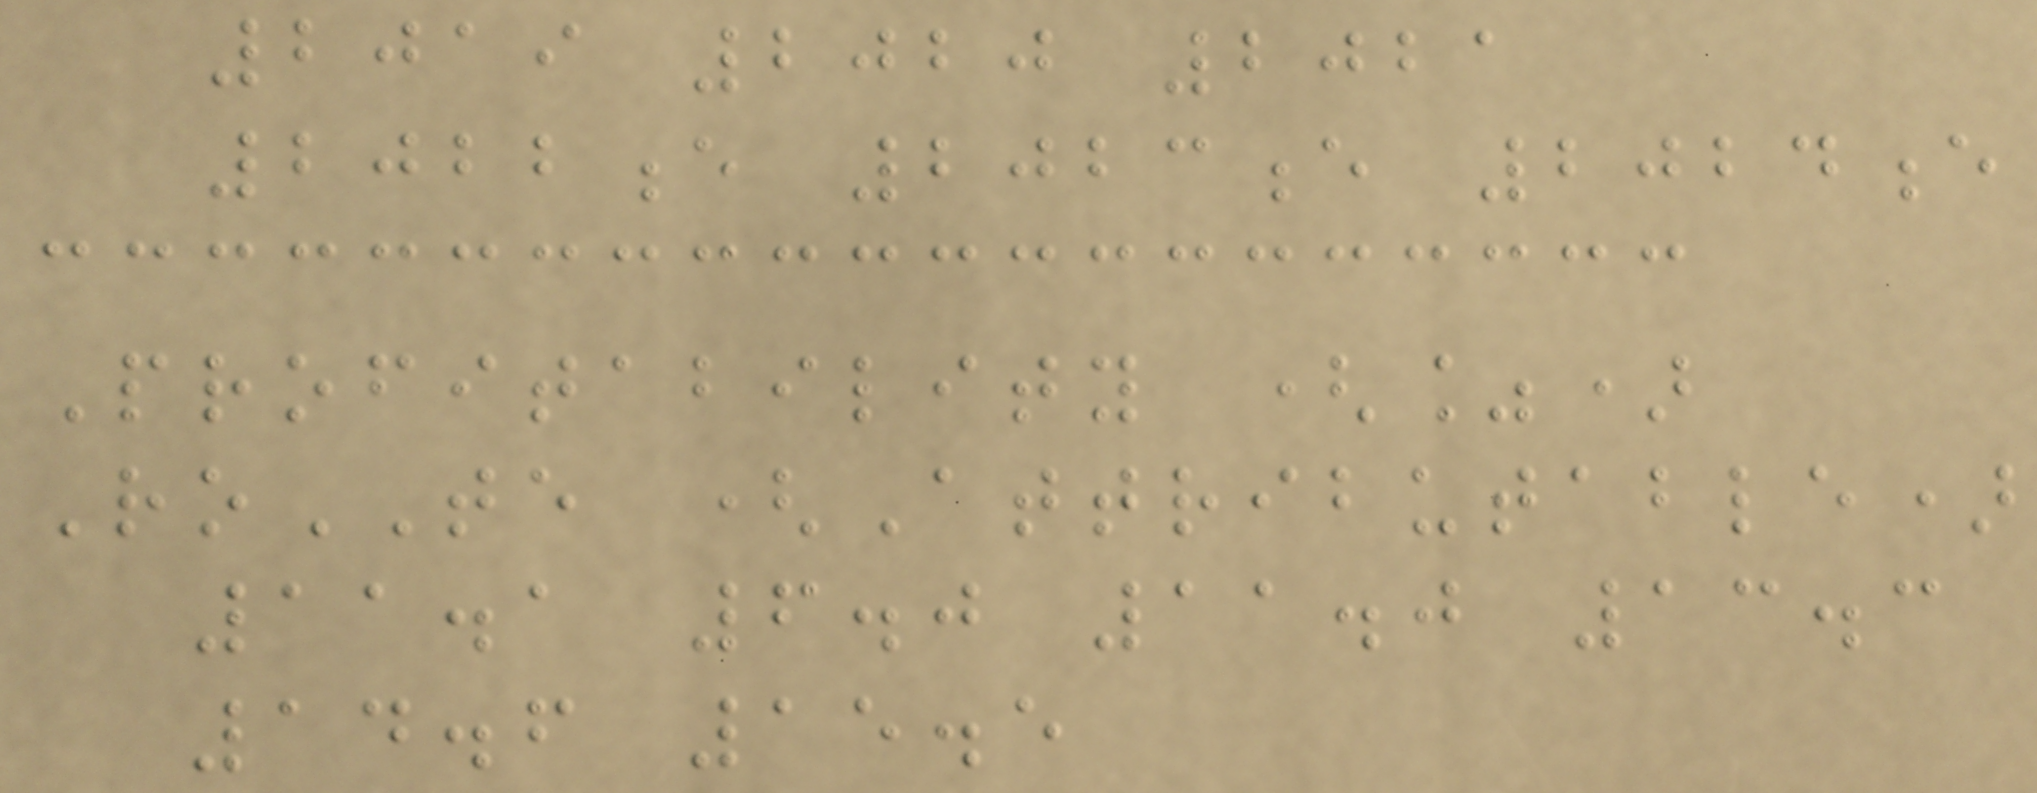2019 2020 2021
2022e 2023e 2024e
Profitability (%)
RoTE (Attributable)
11.1 6.0 11.0 13.3
14.6 15.5
